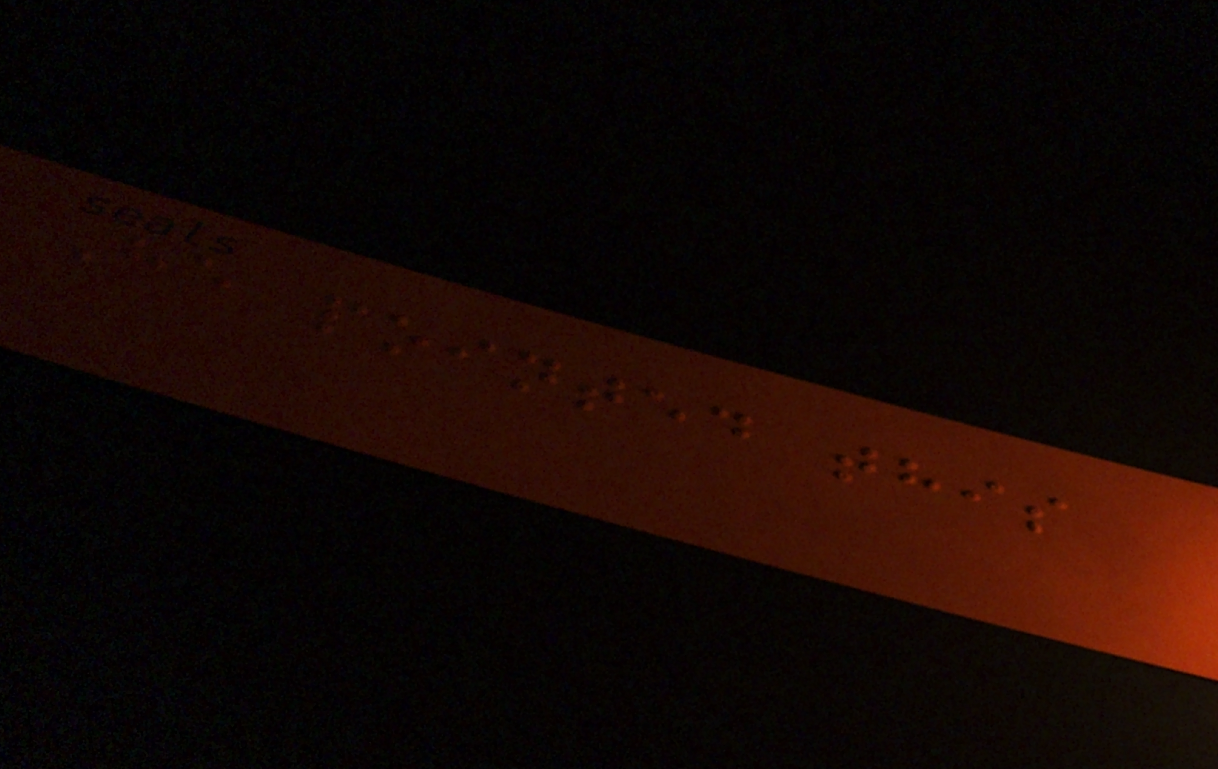He pointed this
